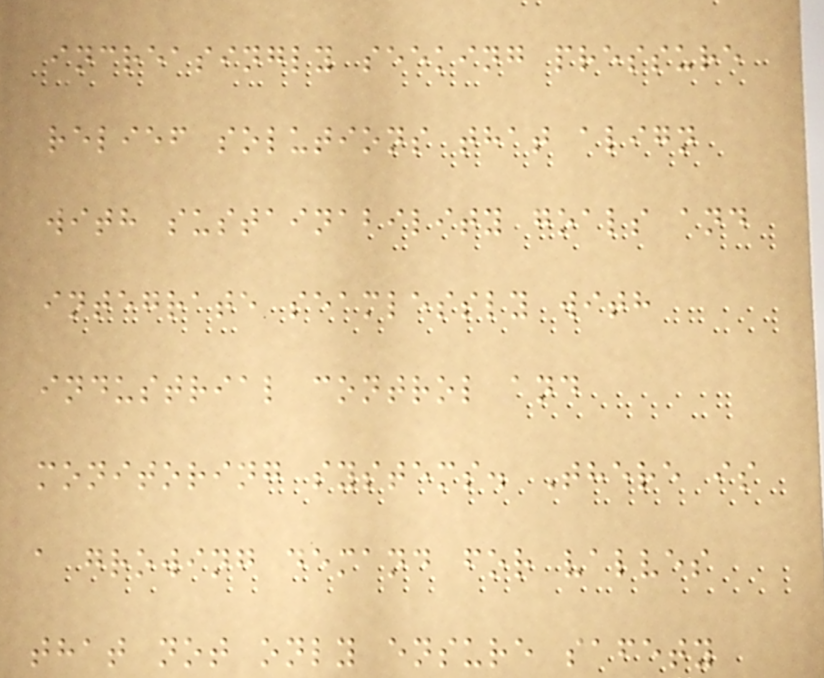increasingly seeking pressure
relief solutions that align
with sustainability goals and
integrate seamlessly with
industrial control and
monitoring systems. There is
a growing demand for valves
that not only ensure safety
